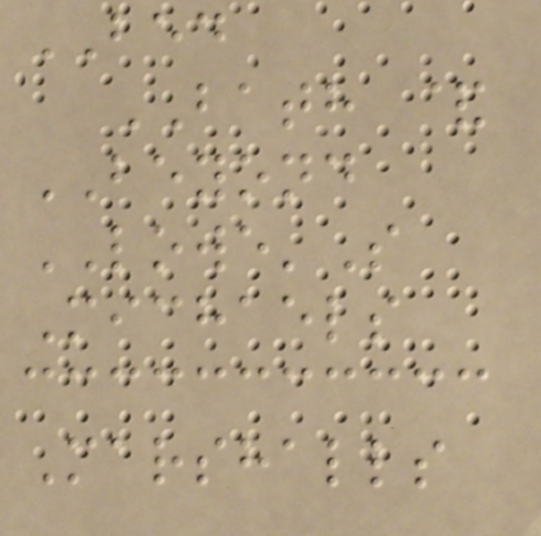BED
BATH &
BEYOND
LOWE'S
Michaels
Marshalls
